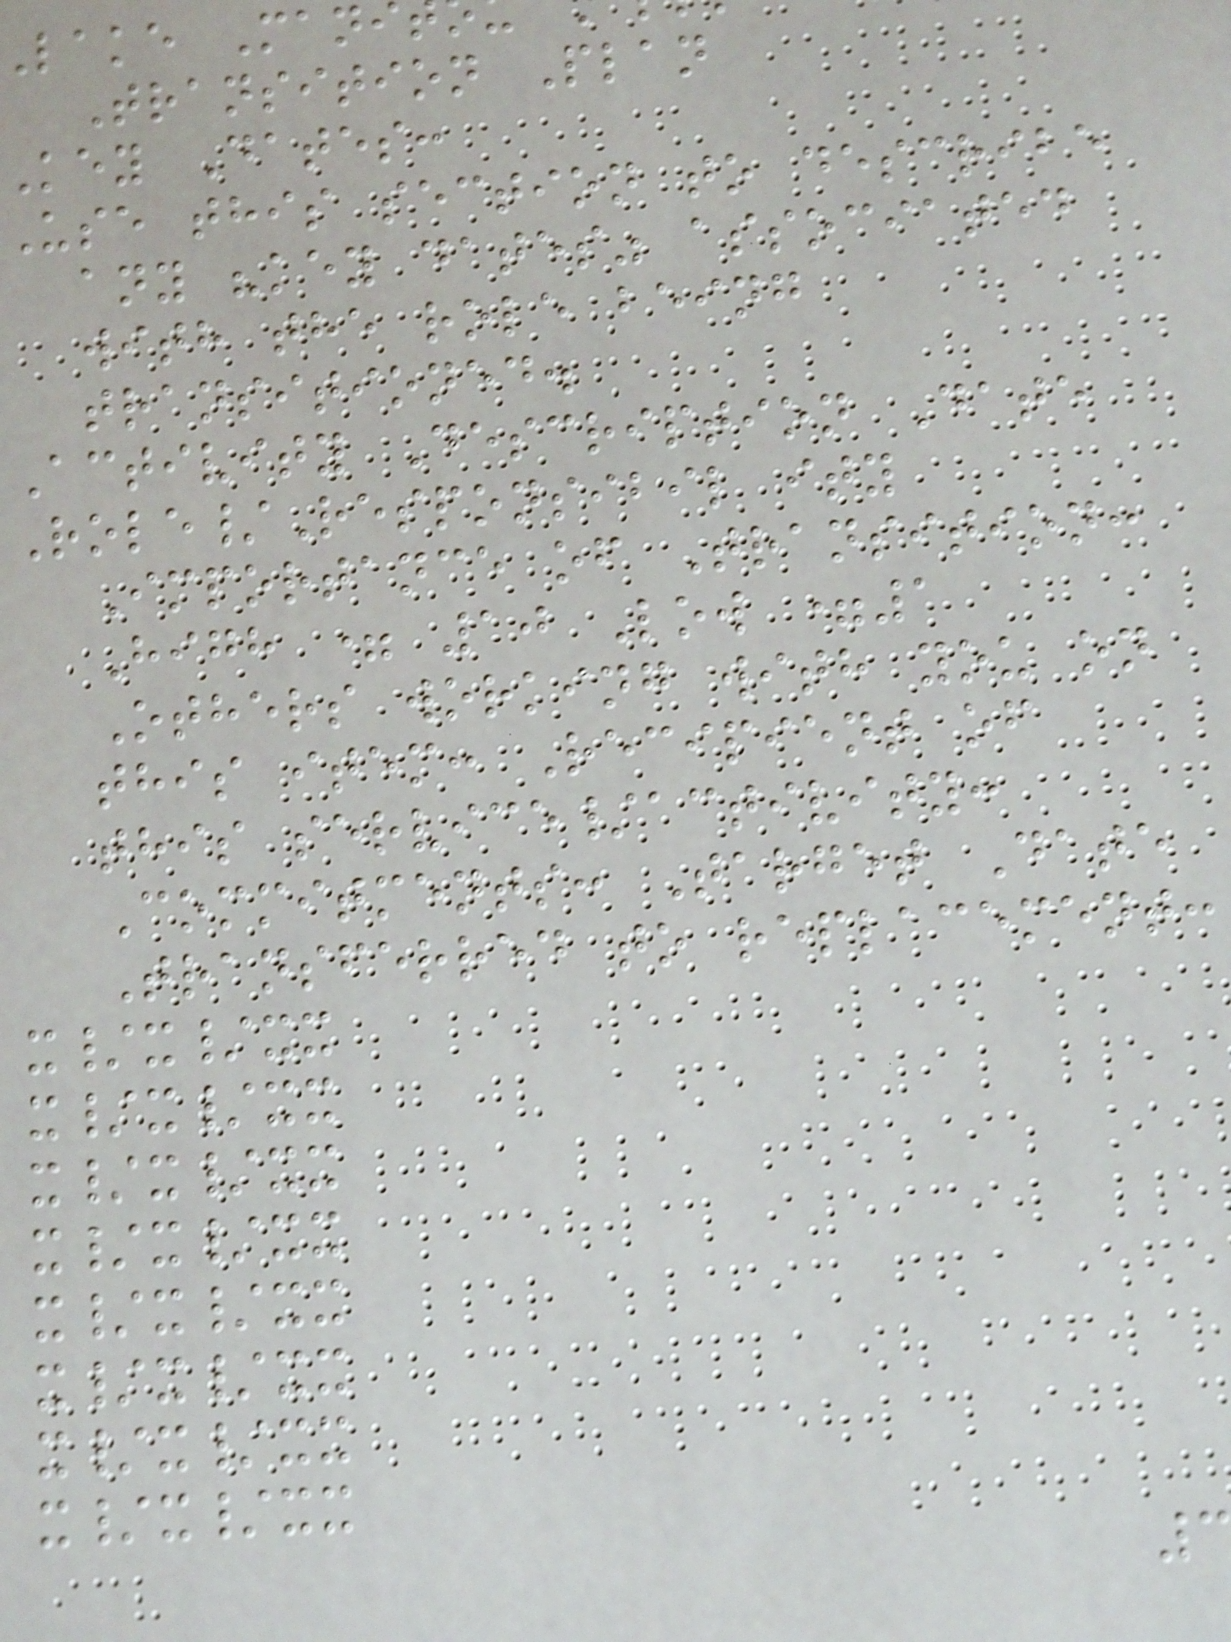lake Mani
Transition Plan
Key Dates:
Use this section to describe
any "key dates" associated
with the role being
transitioned.
Activity Description Date
Role/Responsibil ity
Importance of Transition:
High = 10 Low =1
Others working with you on
this item: Recipient of
this service/activity:
Commitments: Target Date
Transferred to replacement:
x/x/xx
x/x/xx
x/x/xx
x/x/xx
x/x/xx
x/x/xx
x/x/xx
x/x/xx
